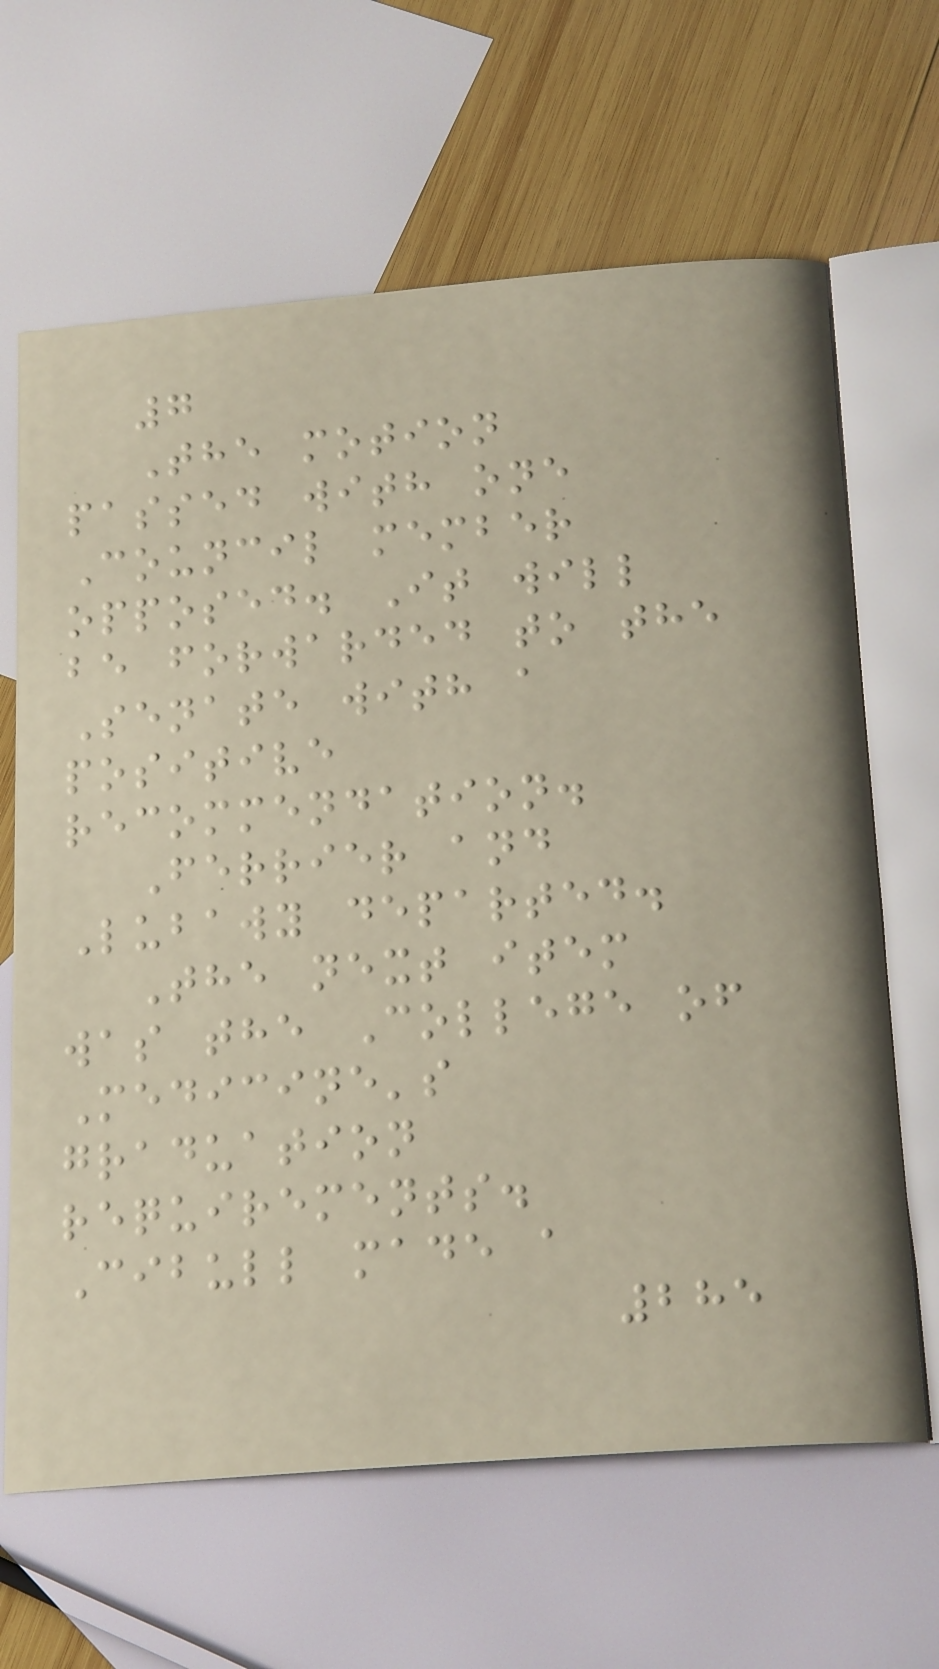7
The motion
passed with one
Council member
opposed. It will
be forwarded to the
Senate with a
positive
recommendation.
Ferrier and
Lubawy departed.
The next item
was the College of
Medicine's
graduation
requirements.
Cibull made a
285
